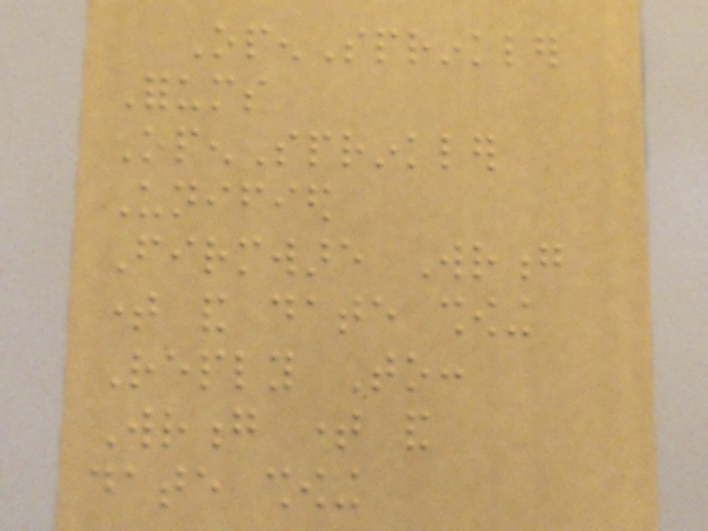OpenSprinkler
Forums
OpenSprinkler
Unified
Firmware Wrong
time and date showing
Reply To:
Wrong time and
date showing
